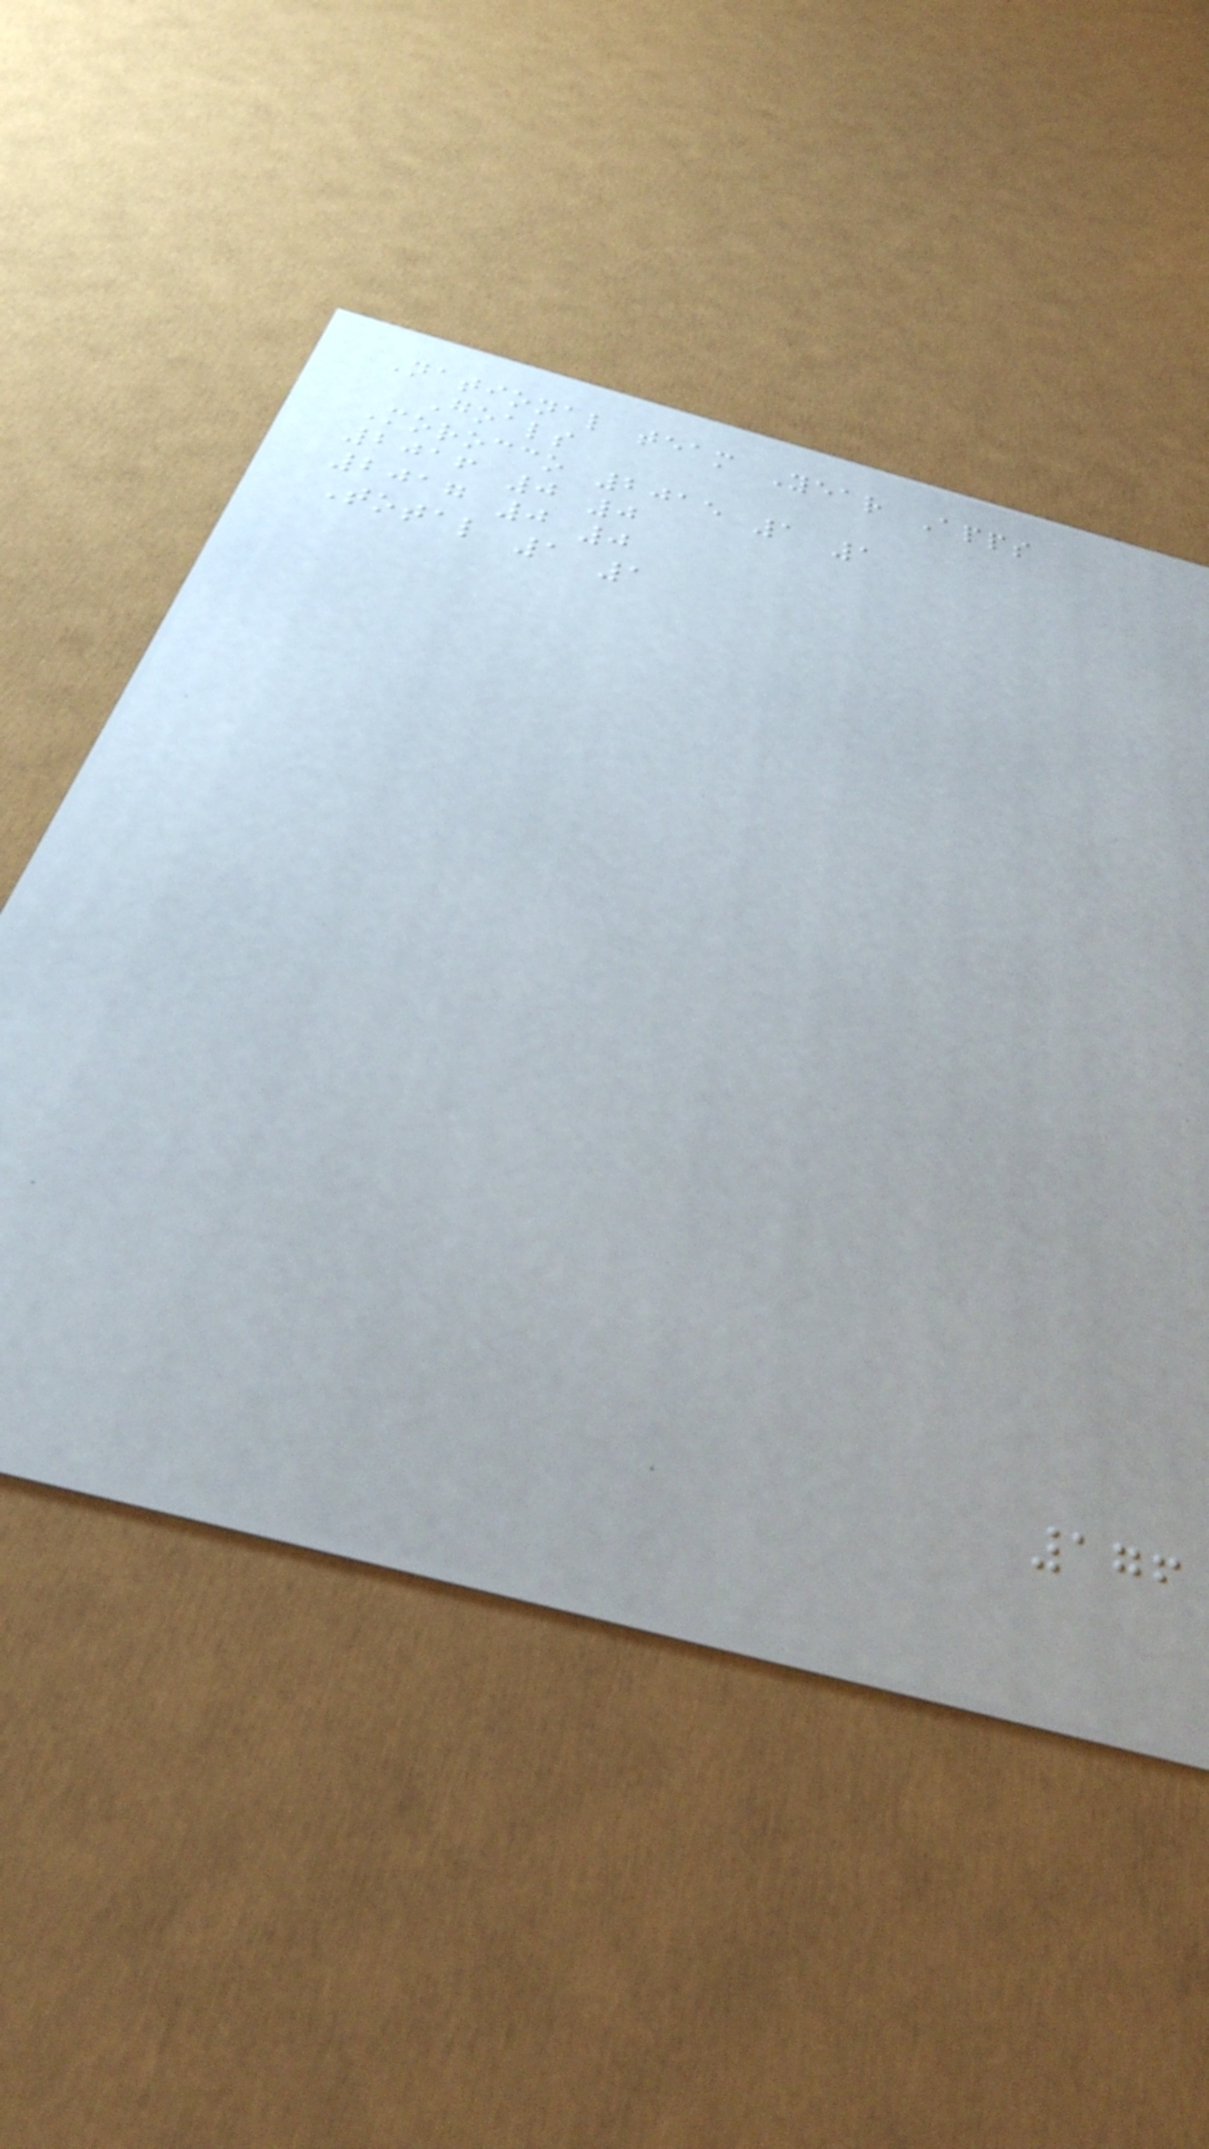National team Year Apps
Goals
Morocco 2015 1 1
2016 0 0
2017 0 0
Total 1 1
176
